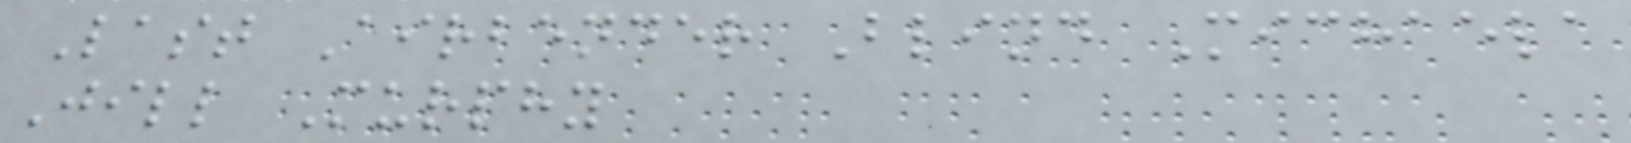Last Airbender Blind Michaela
Jill Murphy
